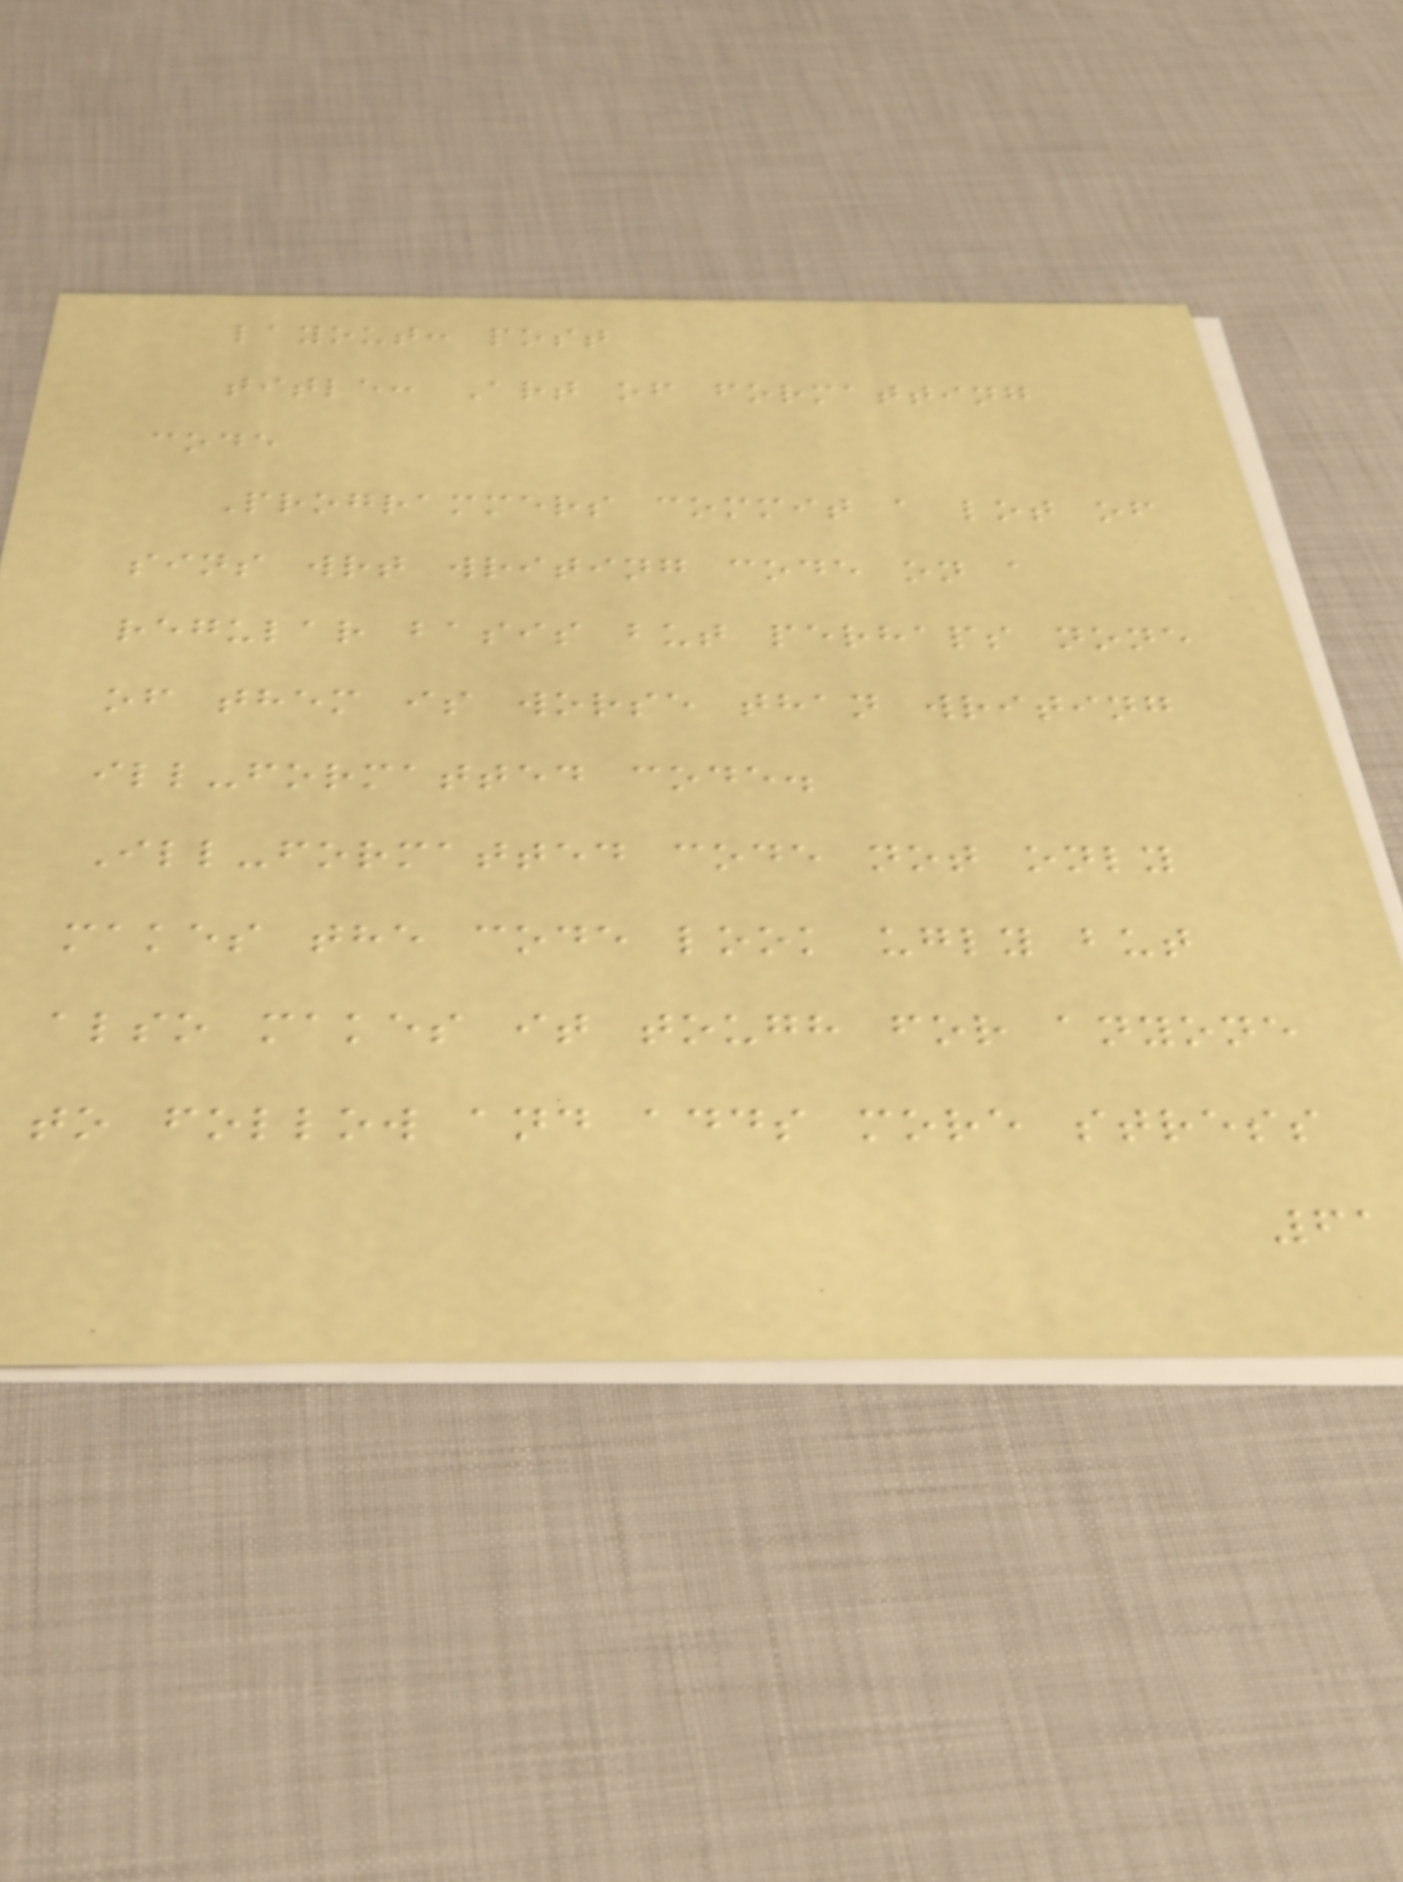layout: post
title: Art of formatting
code
Programmers commit a lot of
sins wrt writing code on a
regular basis but perhaps none
of them is worse than writing
ill-formatted code.
Ill-formatted code not only
makes the code look ugly but
also makes it tough for anyone
to follow and adds more stress
61
